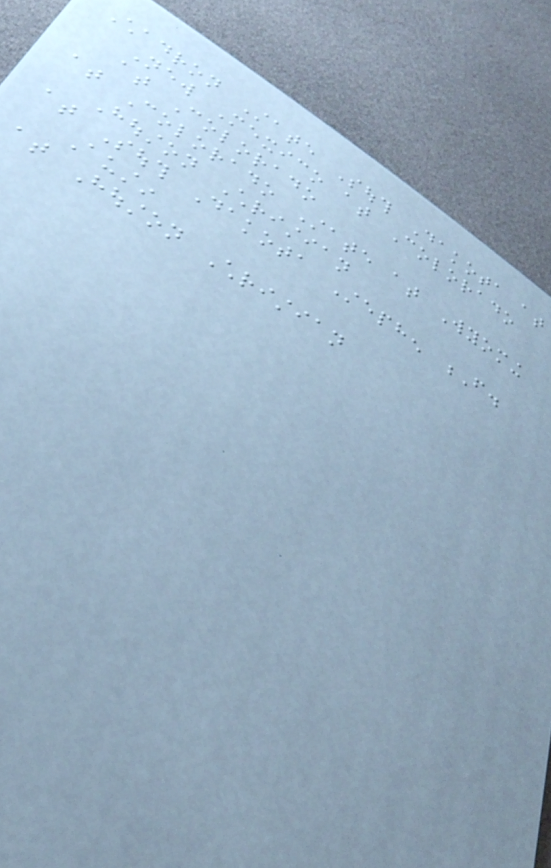Chadron State South Dakota at
New Mexico at Colorado
at Colorado
at Colorado State at Wyoming
Houston Christian
at South Dakota Stephen F.
Austin
at Houston Christian
